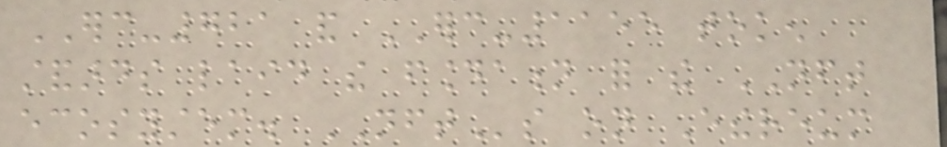ERC-721 and ERC-1155 token
standards laid the foundation for the NFT
ecosystem. NFTs on Ethereum
